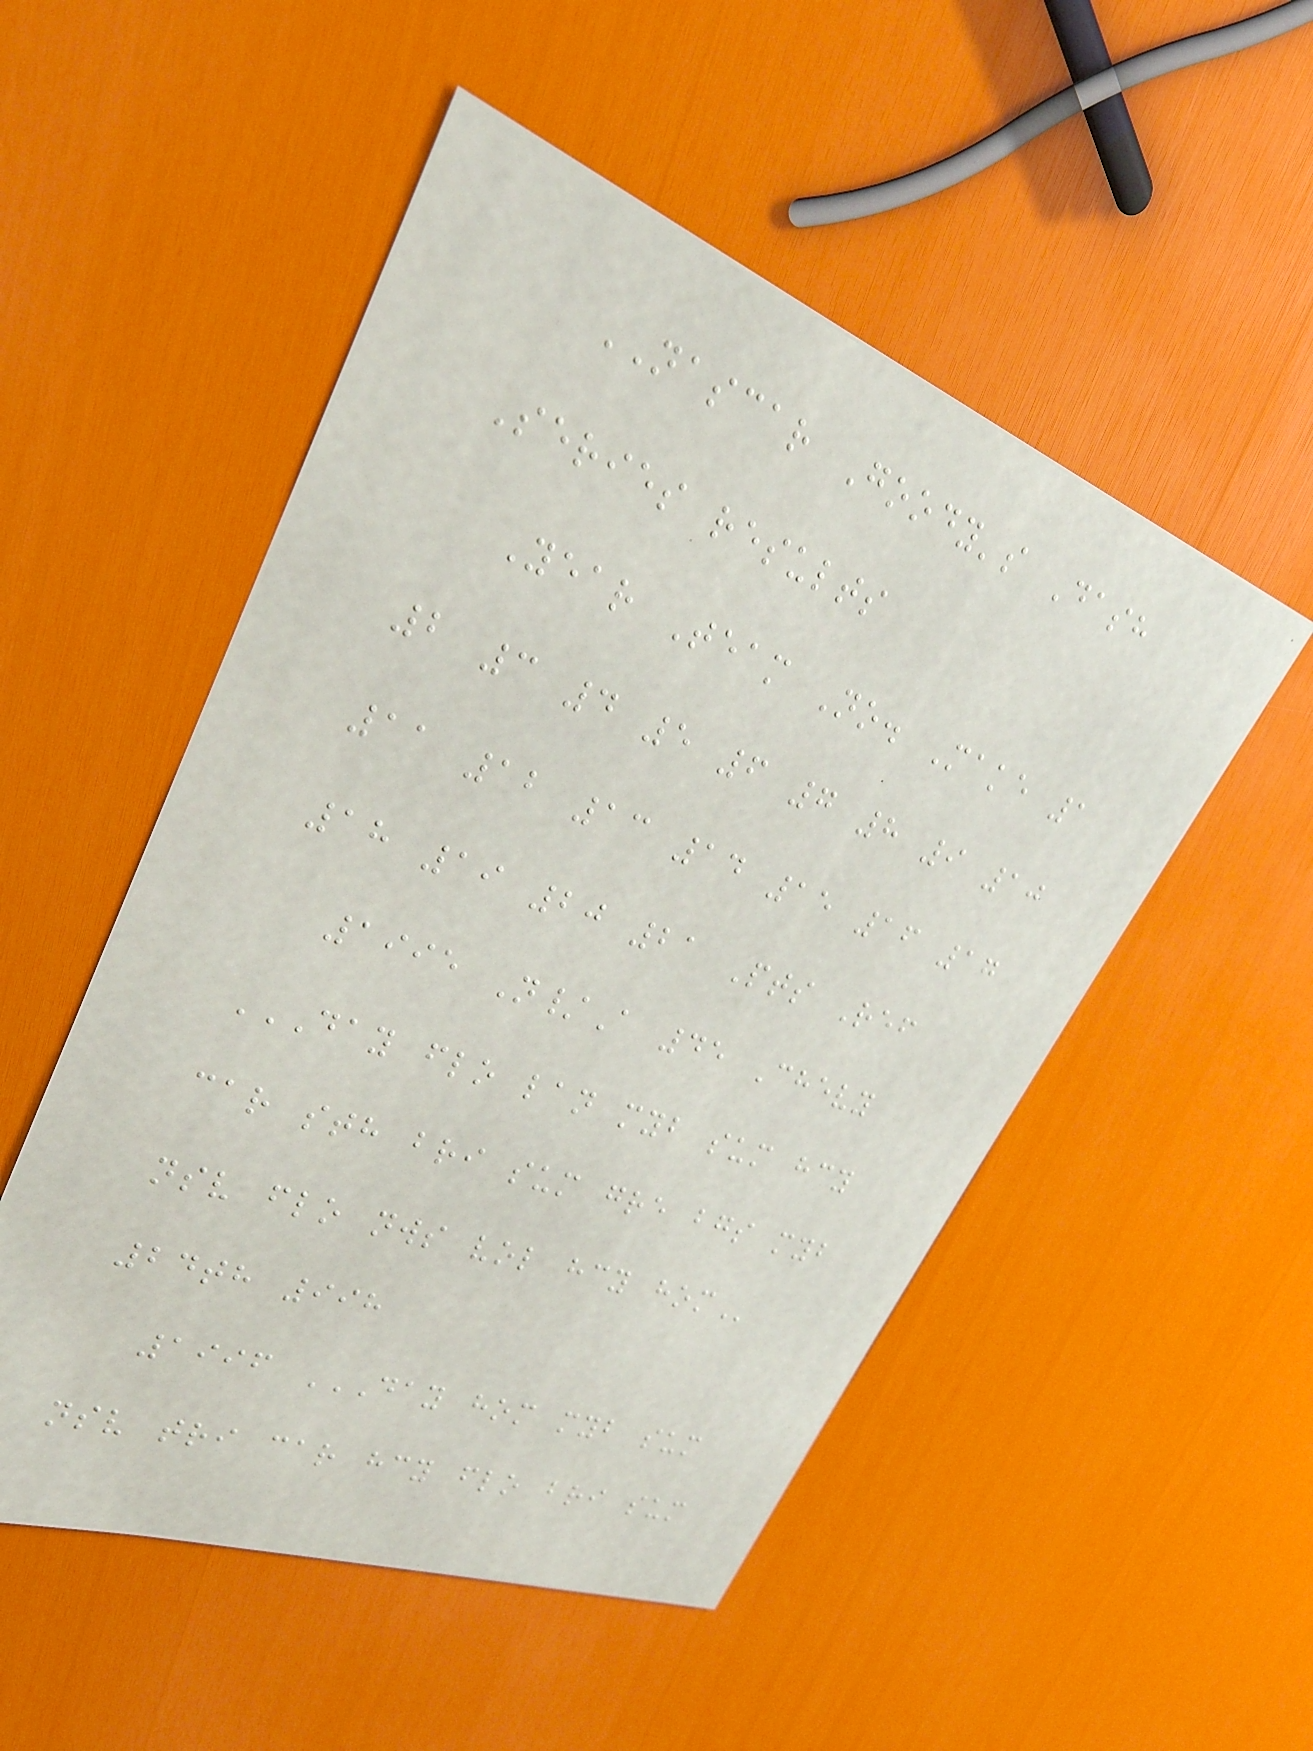NASCAR Goody's Dash
Series results
Year Team No. Make 1
2 3 4 5 6 7 8 9 10
11 12 13 14 15 16 17
18 19 20 21 Pts Ref
1995 N/A 45 Chevy
DAY FLO LAN MYB SUM HCY
CAR STH BRI SUM GRE BGS MYB
NSV FLO NWS VOL HCY HOM
24th 998
1996 DAY HOM MYB SUM
NSV TRI CAR HCY FLO BRI SUM
